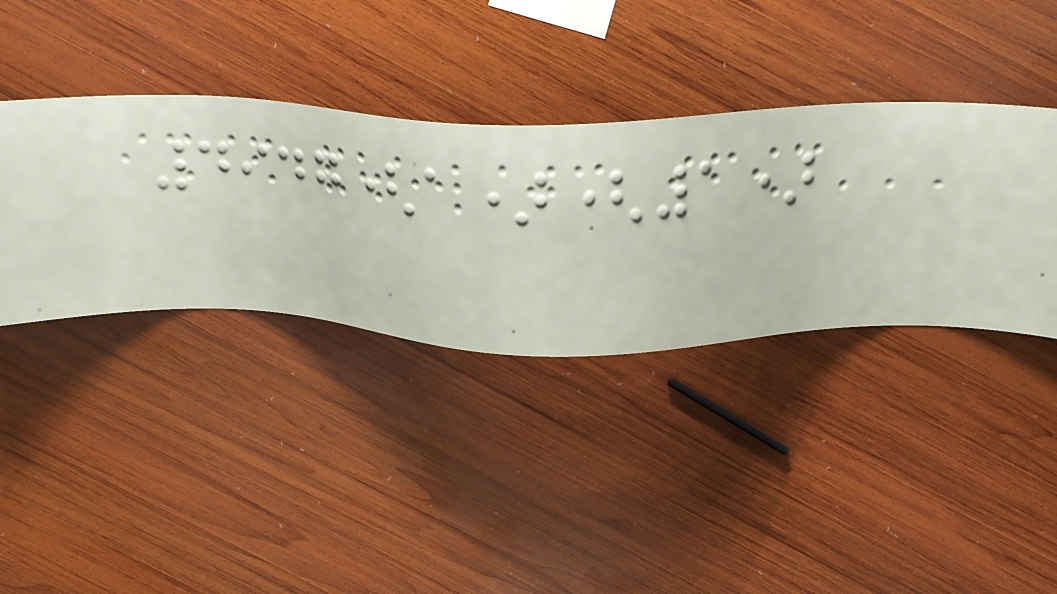4947(a)(1)
